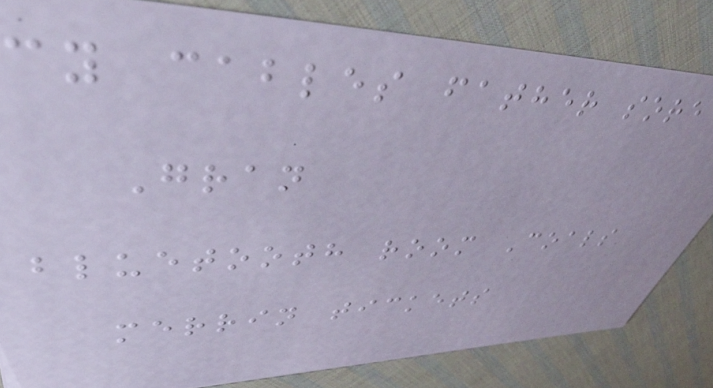cy cables father sore
Gran
bluetooth room Coals
merrin tickets
